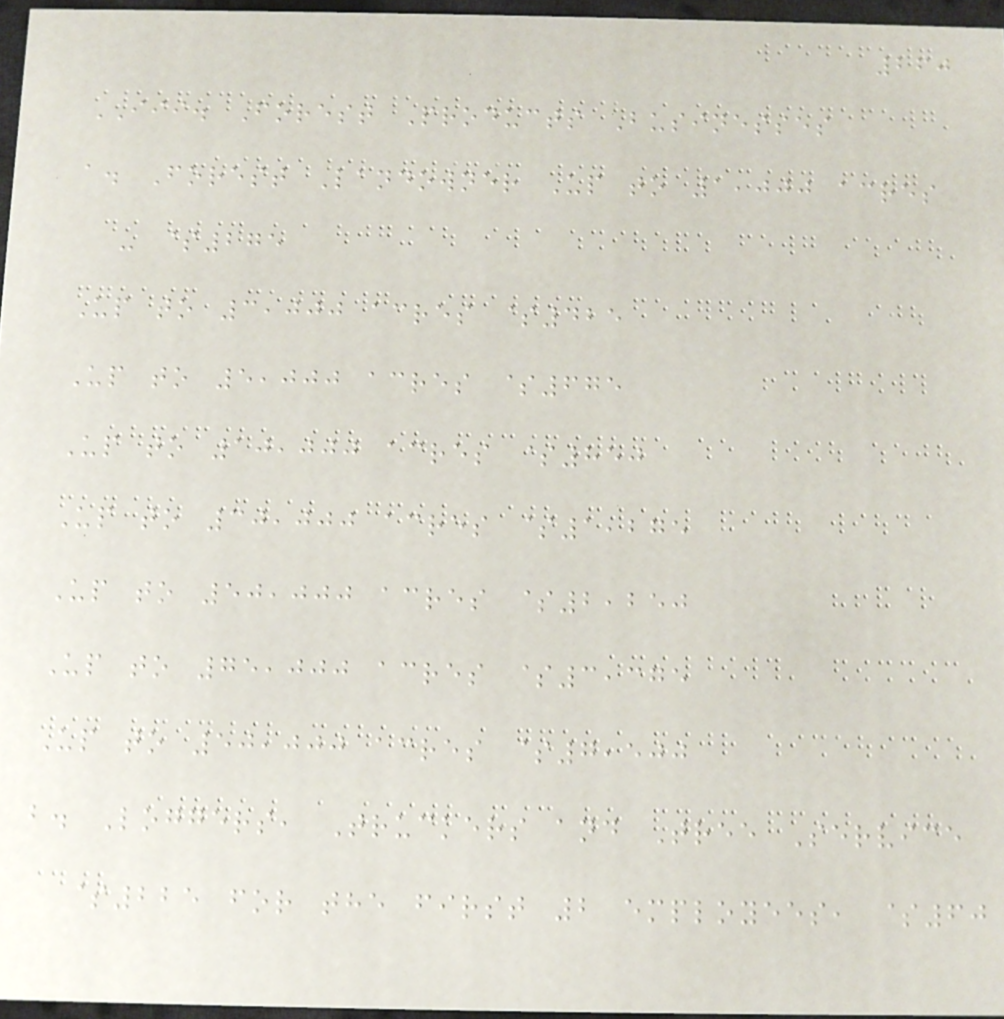260
III. Forest Products Businesses
a. Forest Landowner Up to 1,000 acres
- $275
Up to 3,000 acres $425
Up to 5,000 acres $675
Up to 10,000 acres $850
Up to 30,000 acres $1,275
Up to 50,000 acres $2,250
Up to 75,000 acres $3,375
Up to 50,000 acres $7,500
b. Loggers, Truckers and Tree Service
$225 for the first 2 employees, $60
